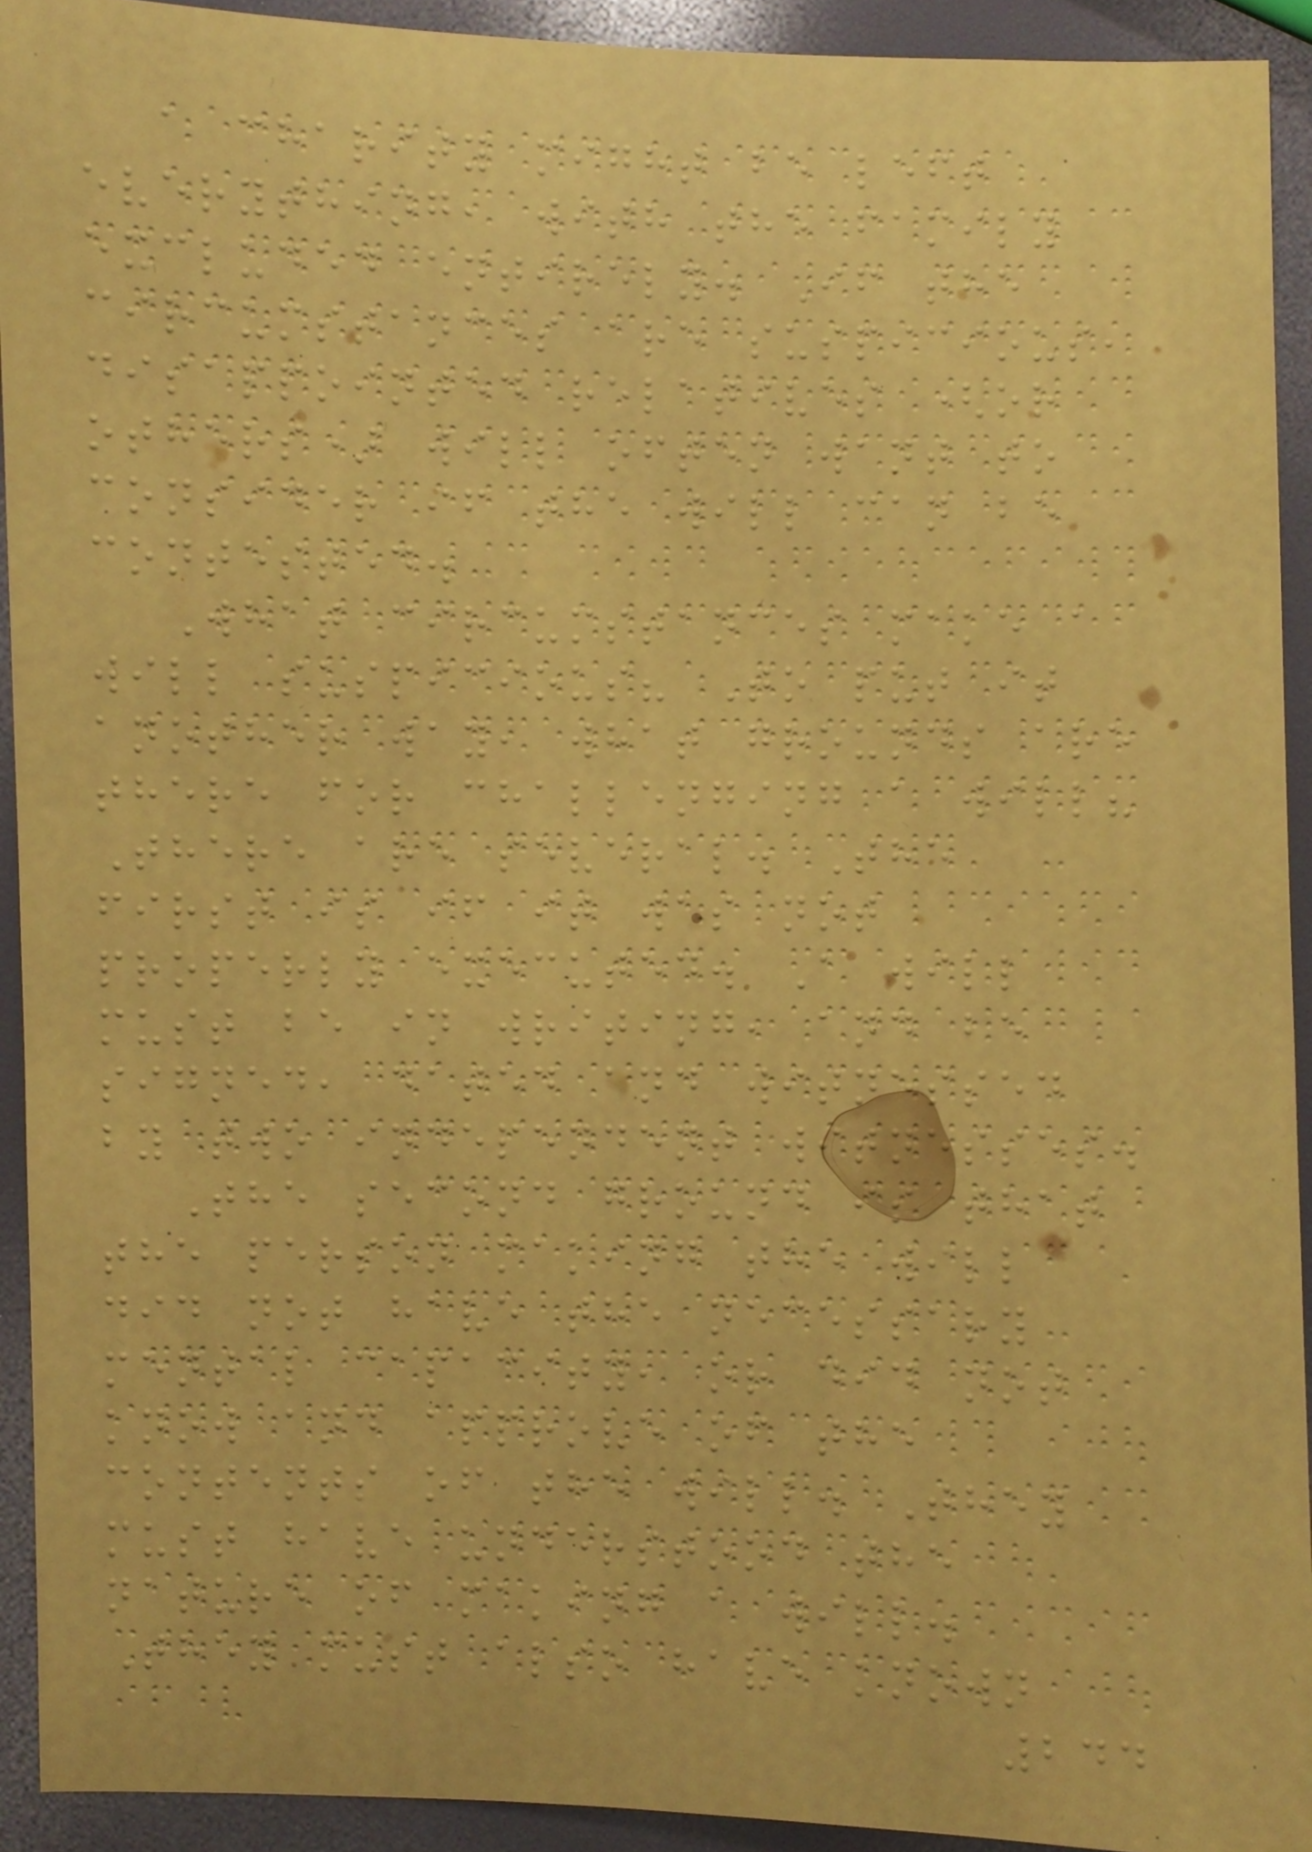a charity might be left
everything, with the family
excluded entirely. If the
circumstances are suspicious,
disappointed relatives (or
others) will often want to
consider if the will can be
contested.
What circumstances make a
will suspicious? To put it
another way, what grounds are
there for challenging a will?
There are several. The
first is if it was not
properly executed. A will
must be in writing, and be
signed, dated and witnessed
by two independent witnesses.
The second ground is that
the person making the will
did not have the necessary
mental capacity, or did not
know and approve of the
contents of the will. They
must have understood the
nature of making a will.
They must also have known
244
